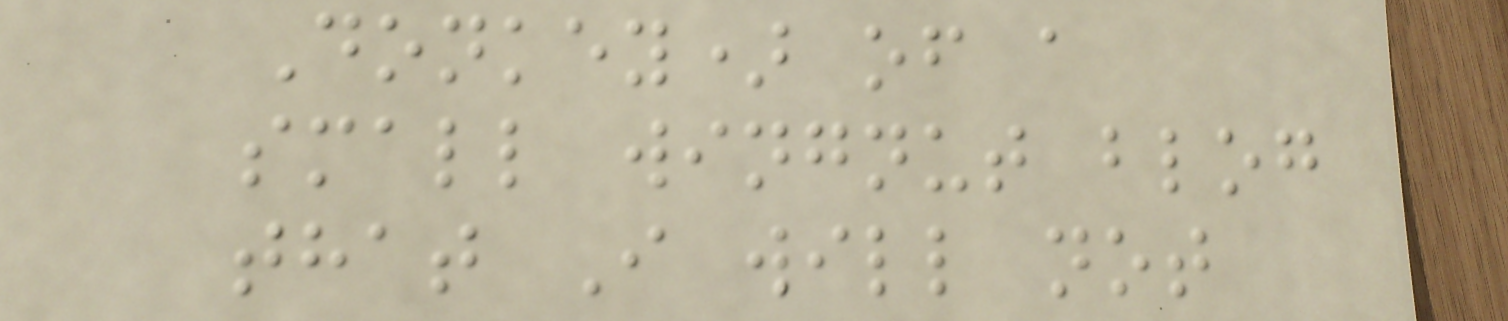Donkey) of a
small wingnut blog
that I will not
